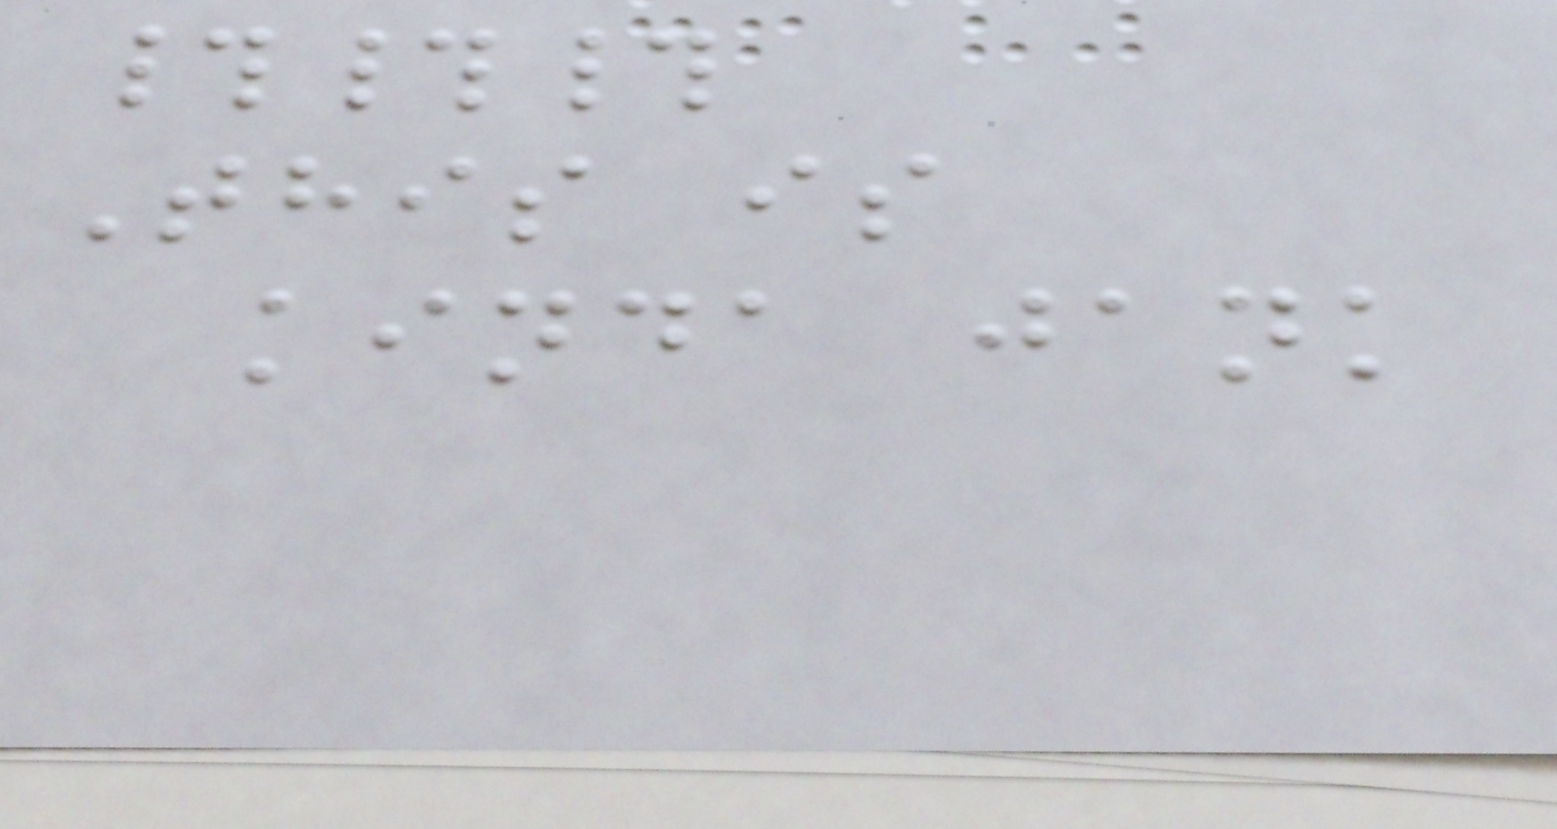###
This is
kinda jank
